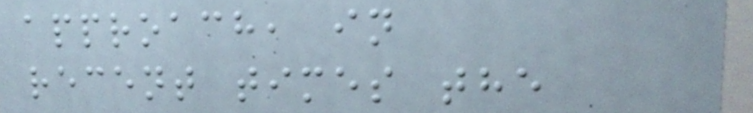approach, in
recent times the
